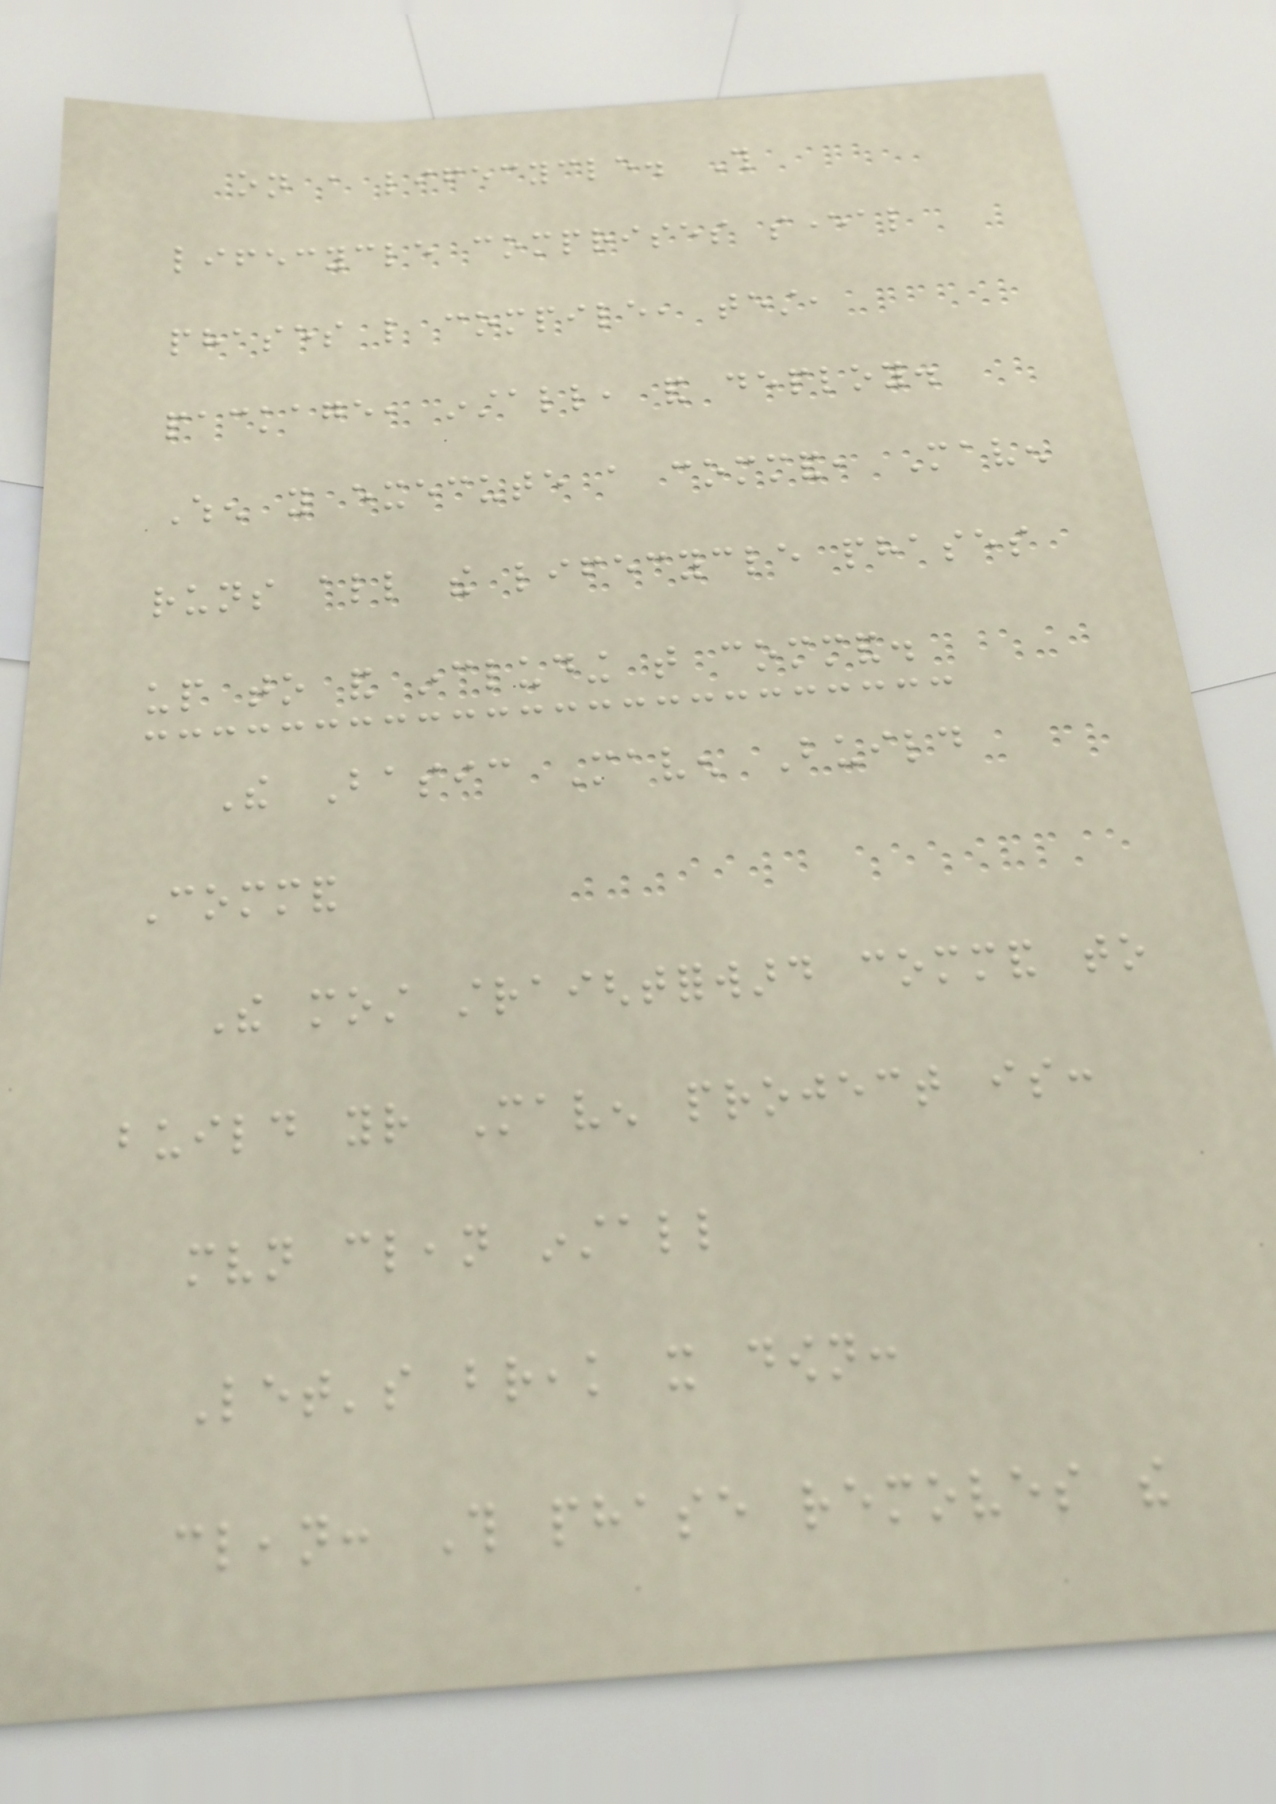on a lifecycle. This
lifecycle comprises several
phases like compile, test,
package, install, and deploy.
When you execute a command, Maven
runs all the lifecycle phases
up to and including that command.
The Basic Maven Build
Command
The most straightforward command to
build your Maven project is:
mvn clean install
Let's break it down:
clean: This phase removes the
